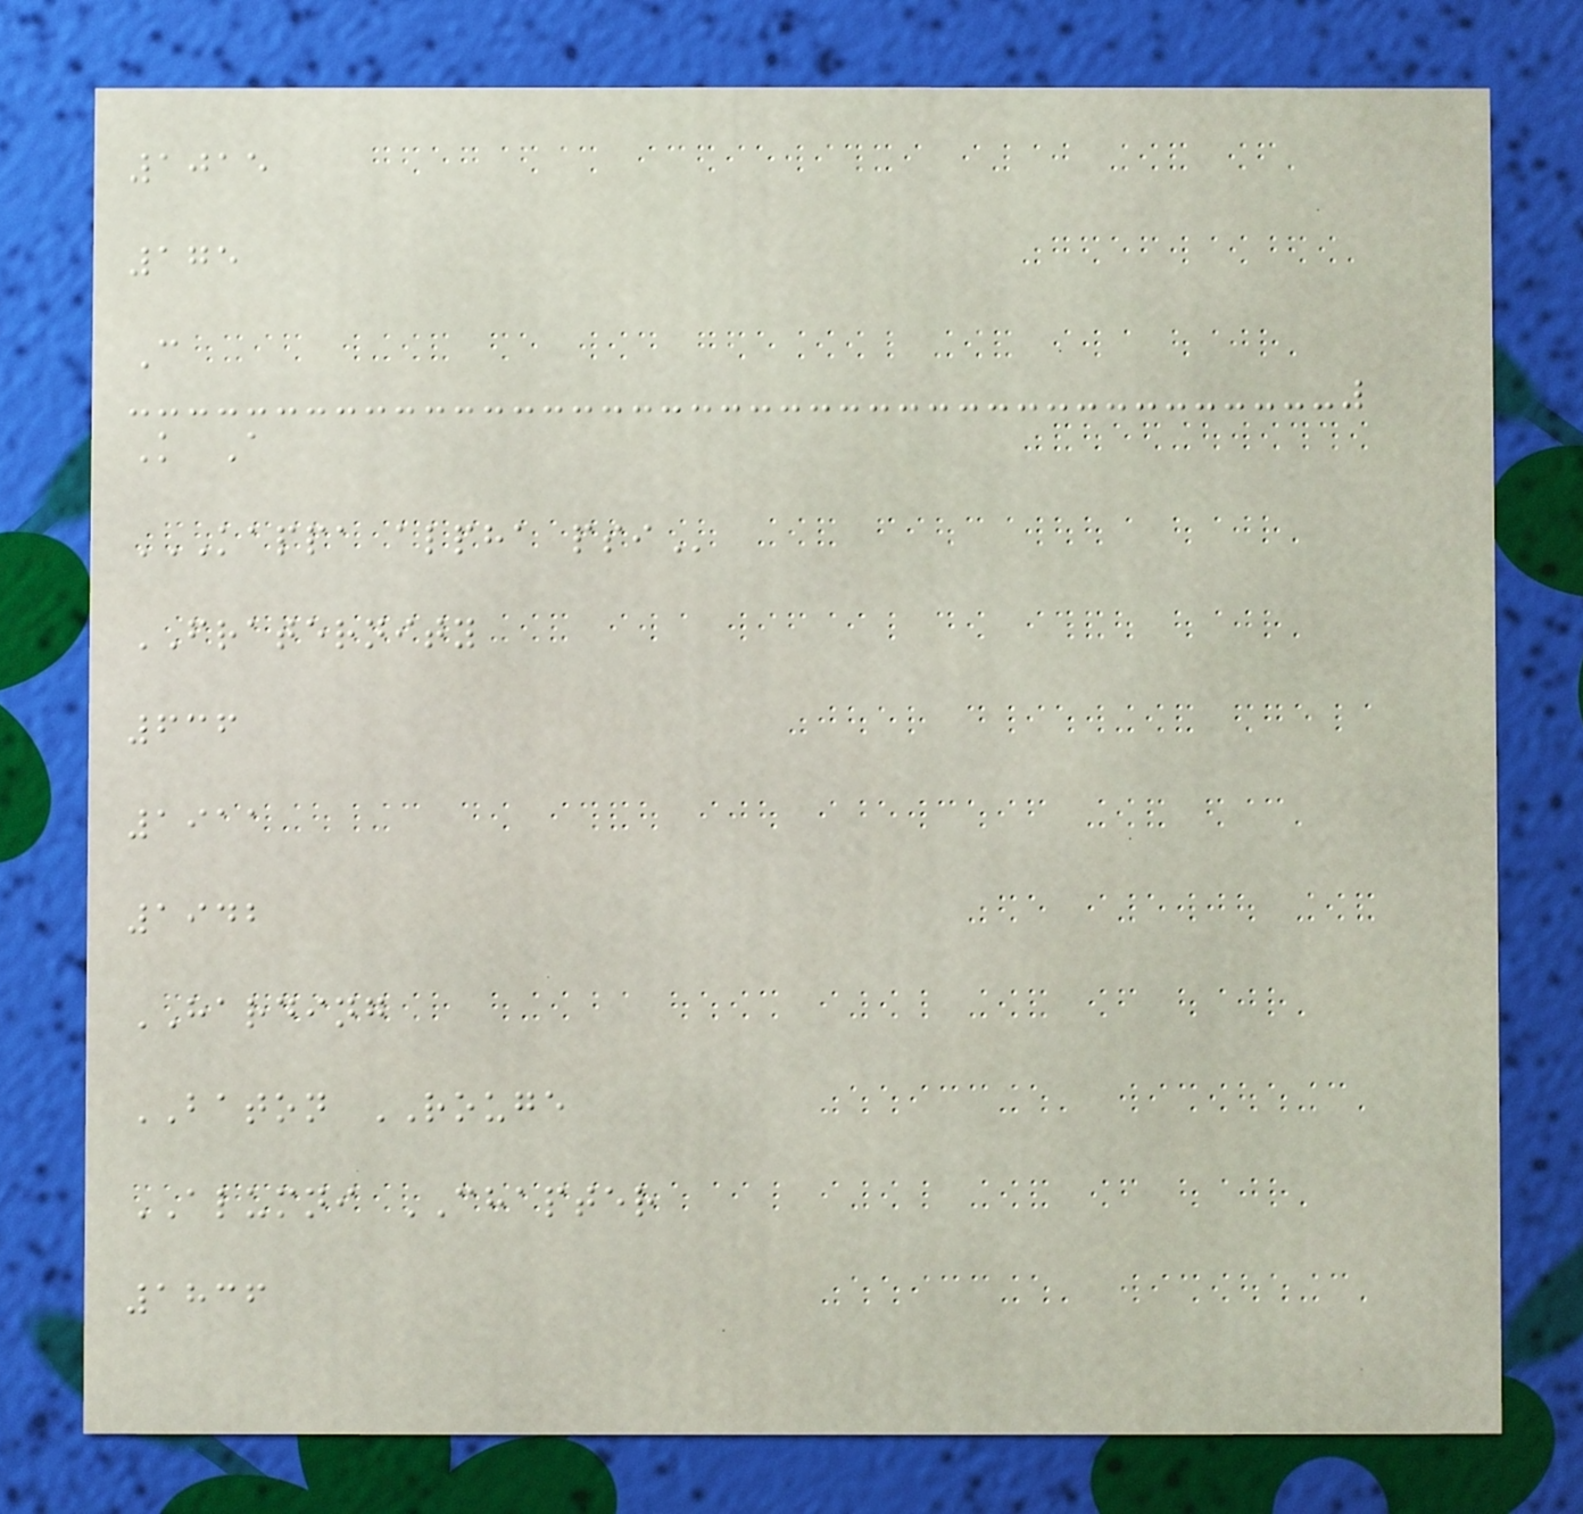1015
175
C
K A
KAPPA ALPHA PSI
FRATERNITY
636
1911
1942
HARDING
BATON ROUGE
ALUMNI CHAPTER
1836
